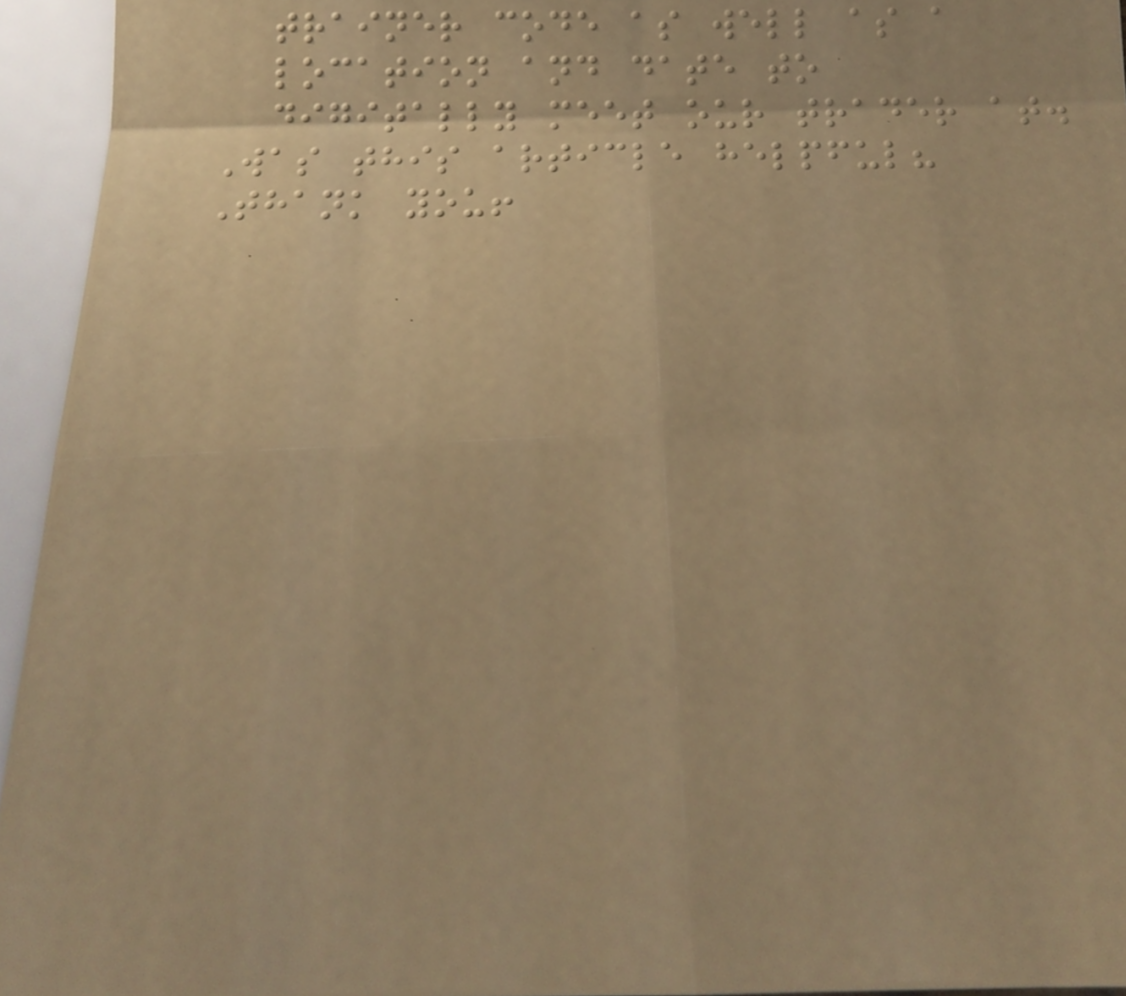trainer code as well as a
location and date to
digitally meet our trader at.
Was this article helpful?
Thank you!
